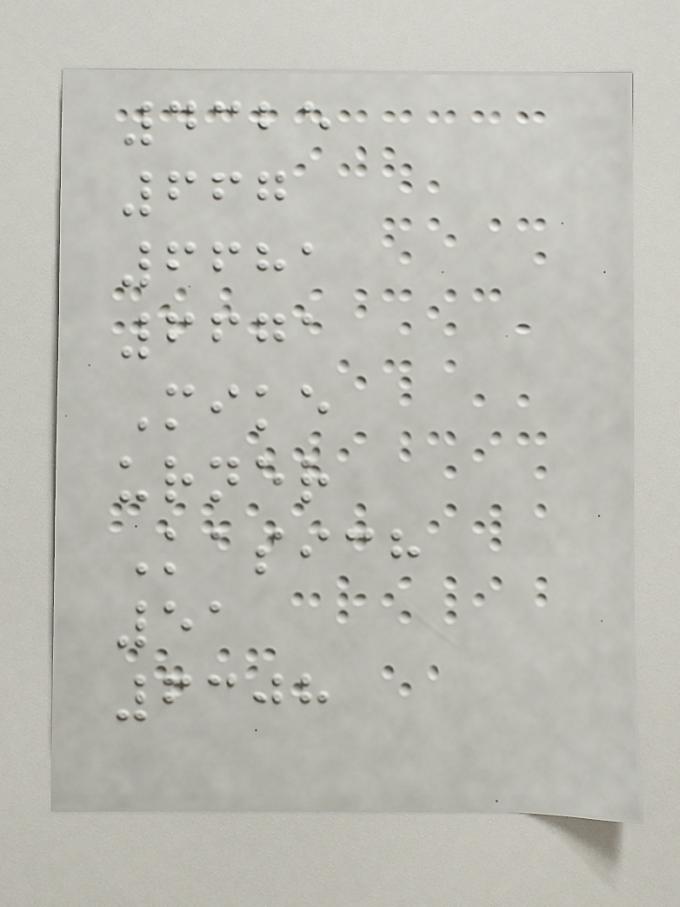4325
667
6681
6671
Mike
urner
Kasich
51
6308
